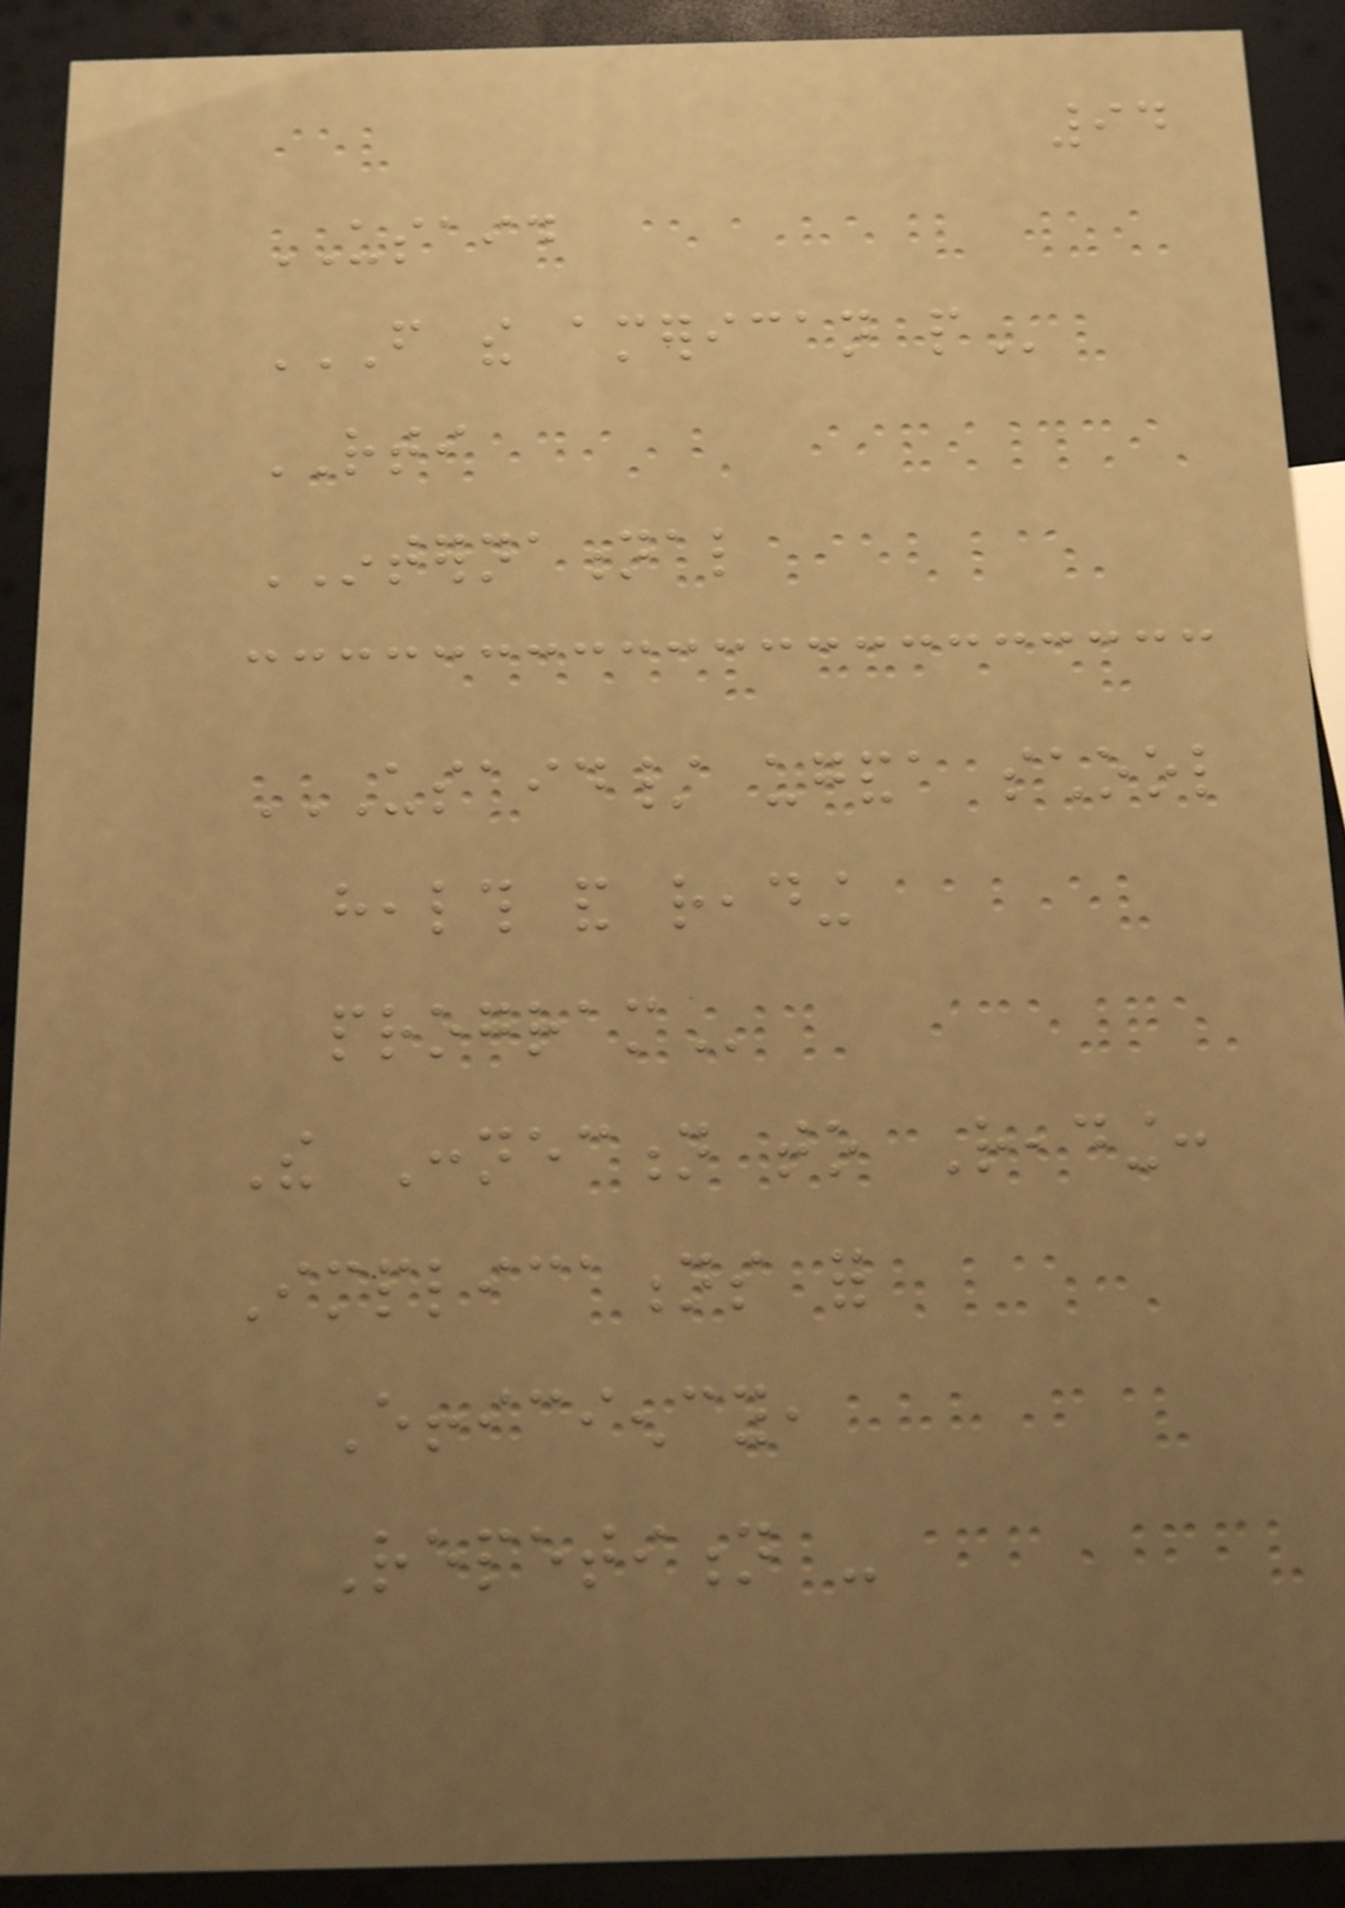94
USAID
FROM THE AMERICAN PEOPLE
RTI
INTERNATIONAL
USAID/ UGANDA SCHOOL
HEALTH AND READING
PROGRAM
The Connection to Reading:
Implications for
Efficiency,
Repetition -
